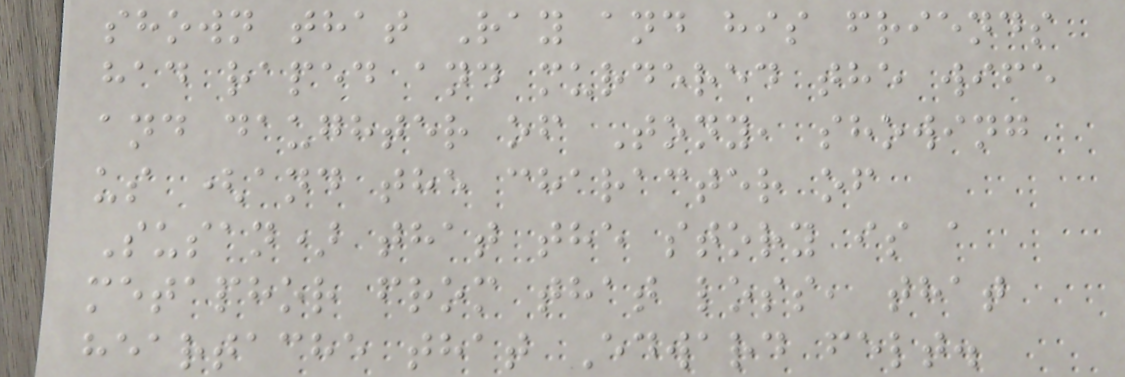shown that Ray and his friends
had raped and murdered the wife
and daughter of Tony, showing
us (and the character of
Susan) that the story is a
metaphor from that loss, that
heartache that Edward felt.
